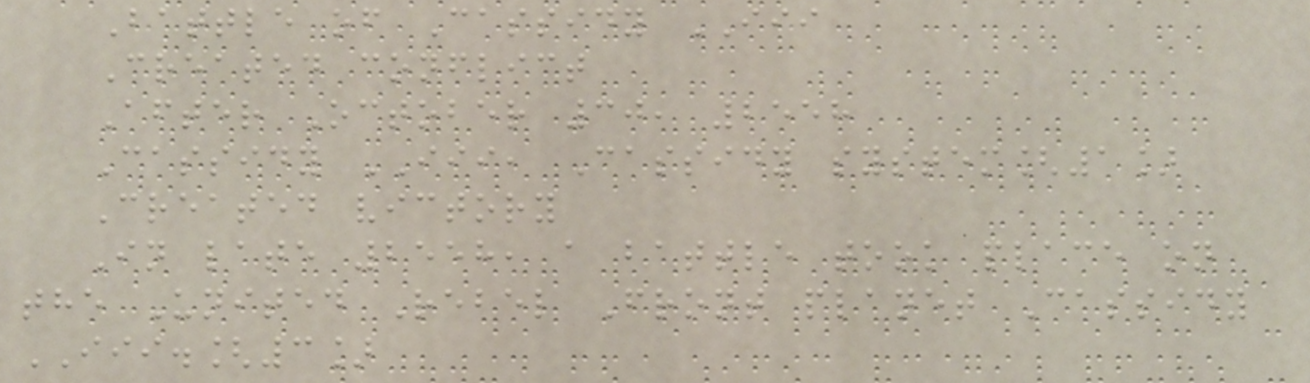Battle of Cassidy III
Created conflict
After October 30, 2558
Cassidy III, Cassidy system[1]
Created victory
In late 2558, a battle took place on
the United Rebel Front planet Cassidy
III.[3]
